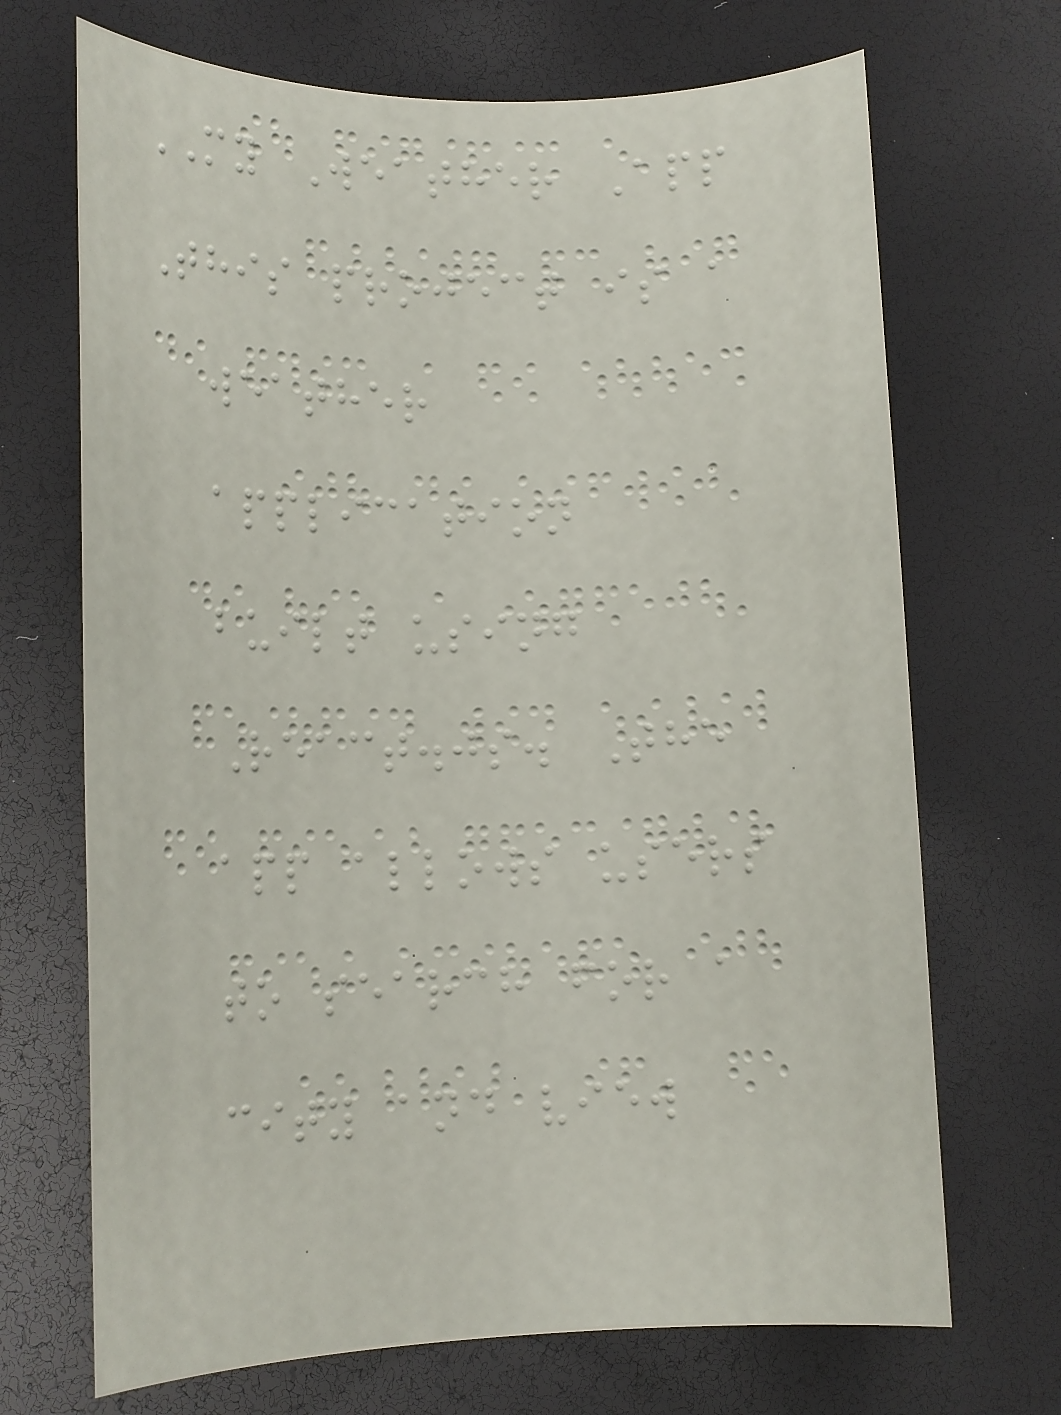MY Weather App
This project is a
weather
application
built using
React.js. The
app allows users
to search for a
city and view
